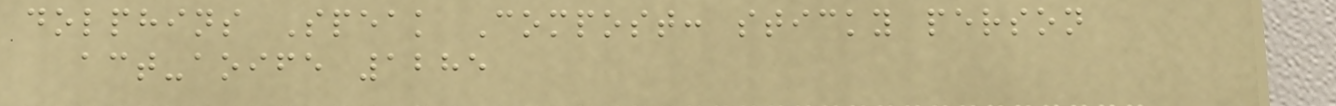dolphins Speak Compost: sticky person
act-aoife 1285
